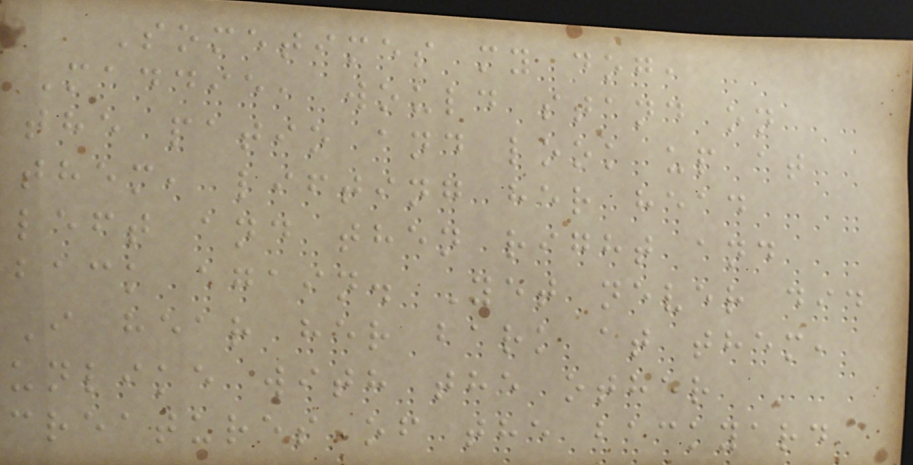Sometimes my dog,
Maddie, would stand on
the patio and look up at
them, lifting her head
left and then right and
back again. Yet never did
I hear her bark at them,
unlike with the other
creatures of the backyard
